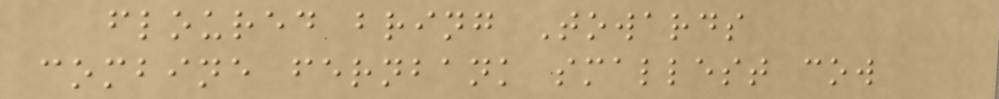floured bring Towards
combine fernbank smallest cow
